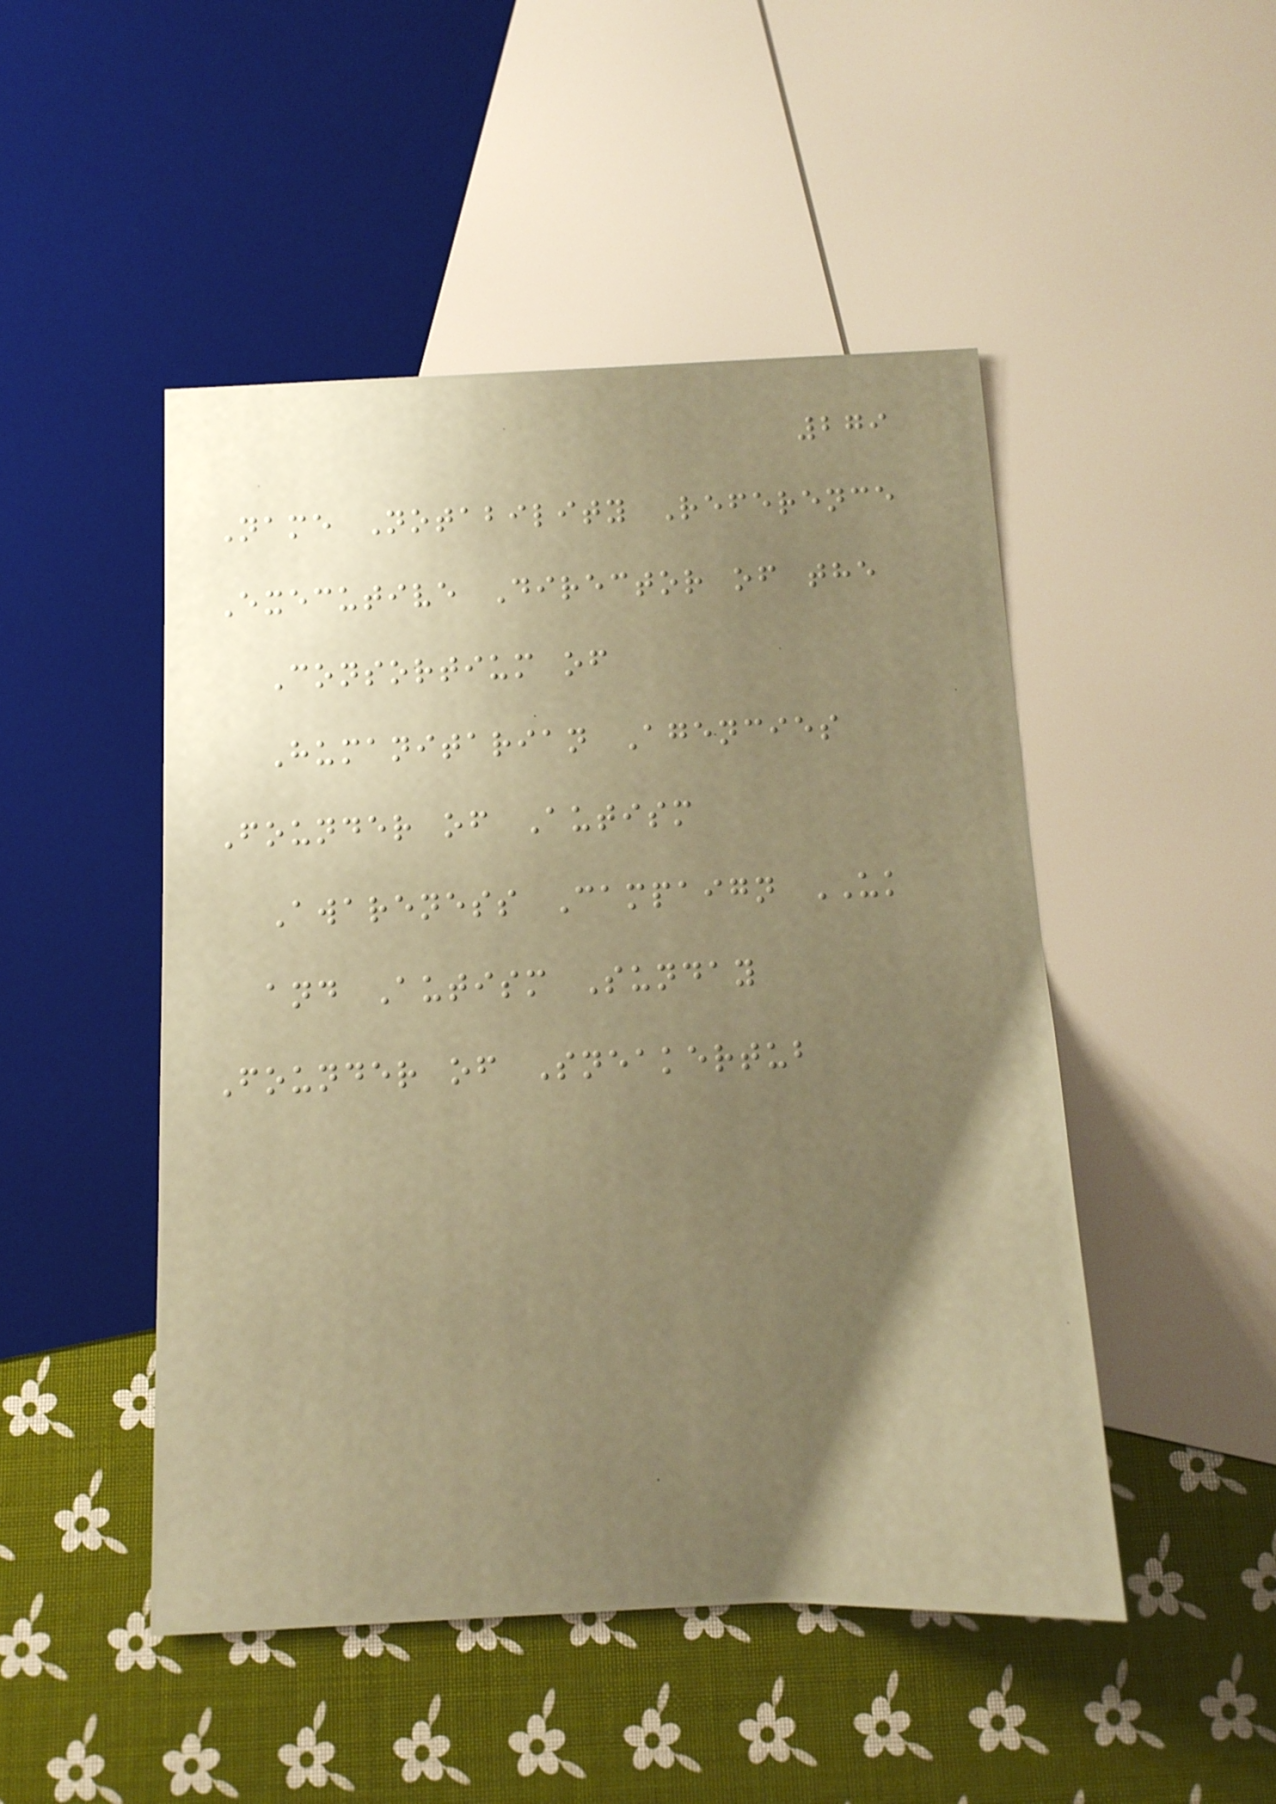279
Name Notability Reference
Executive Director of the
Consortium of
Humanitarian Agencies
Founder of Autism
Awareness Campaign UK
and Autism Sunday
Founder of Sneakertub
